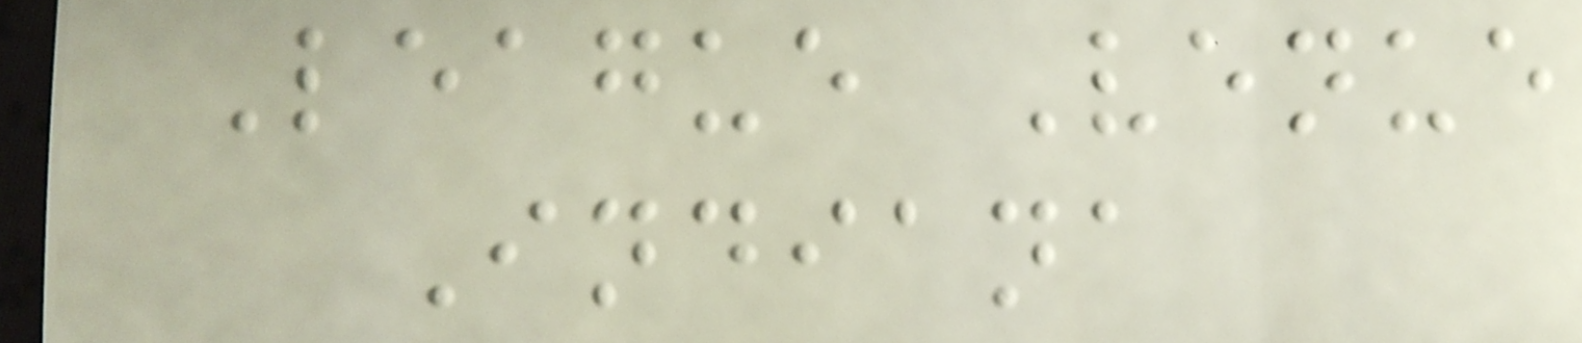League Venue
Indiana
